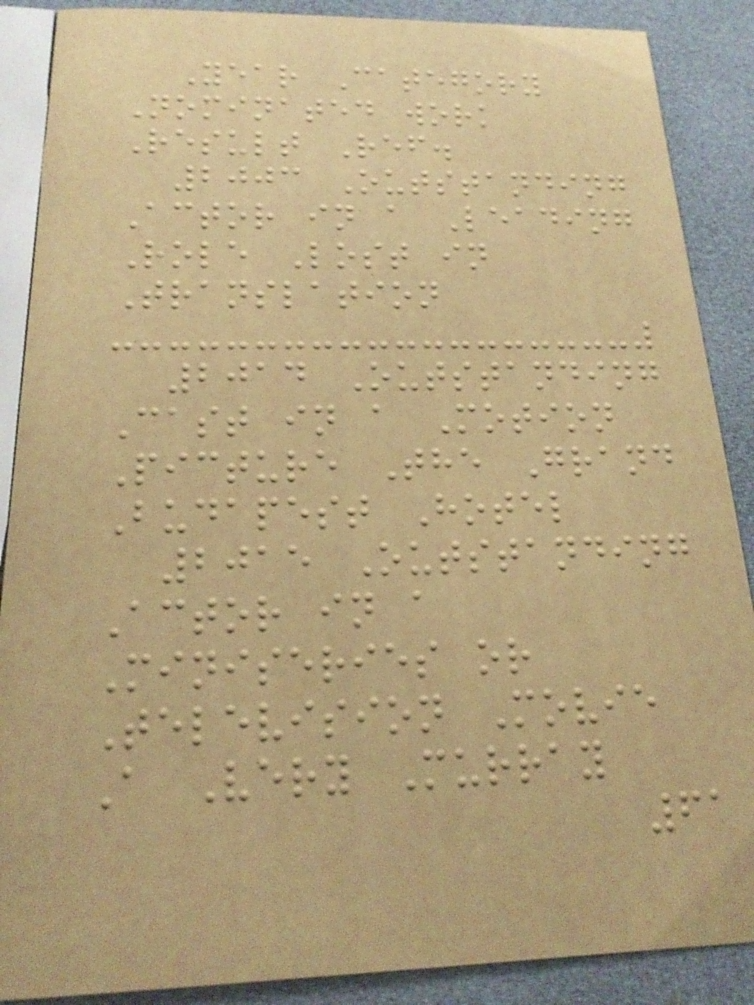Year Category
Nominated work
Result Ref.
2003 Outstanding
Actor in a Leading
Role Lost in
Translation
2014 Outstanding
Cast in a Motion
Picture The Grand
Budapest Hotel
2015 Outstanding
Actor in a
Miniseries or
Television Movie
A Very Murray
61
